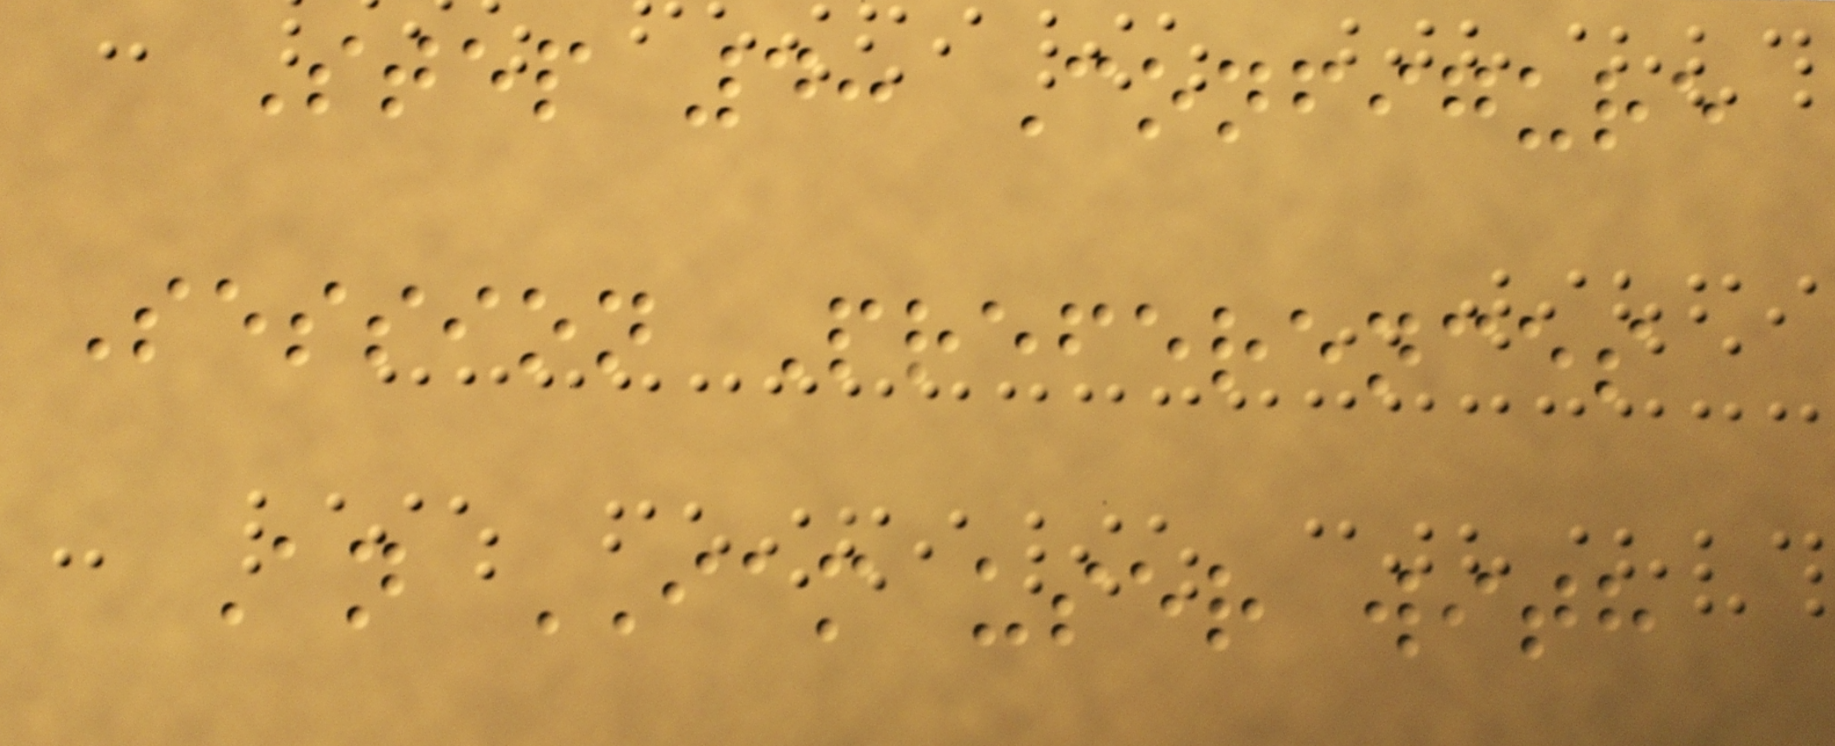Step 4: Configure
Session Preferences
An IAM user with
